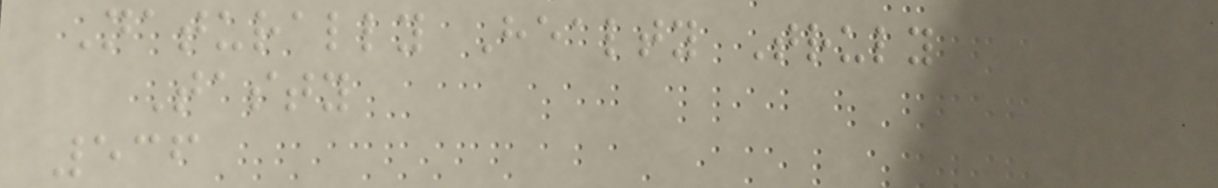Naturally Healty Truly
Tasty
536
